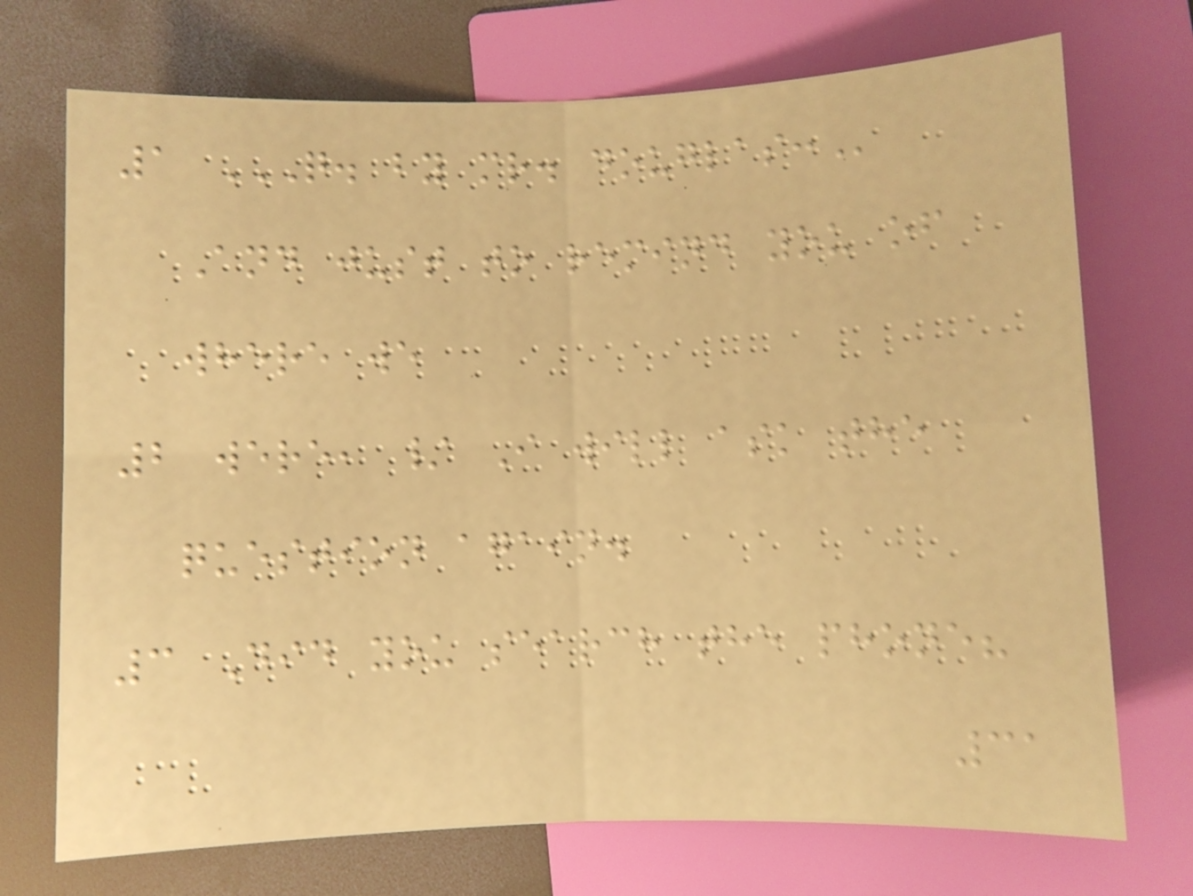1 Q. BY MR. DOUGLAS:
And just to remind you of
where we
2 were, / I will ask the
question again.
3 Did you search the phone?
31
